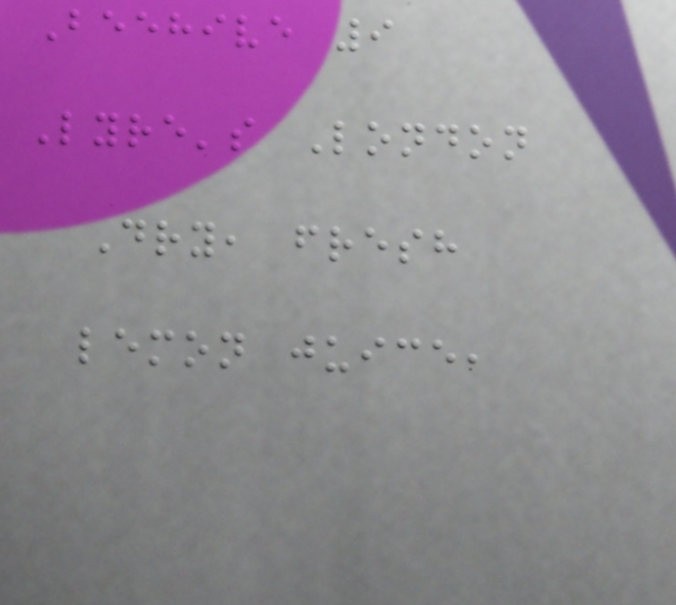Beehive 9
Lyre's London
Dry, fresh
lemon juice,
